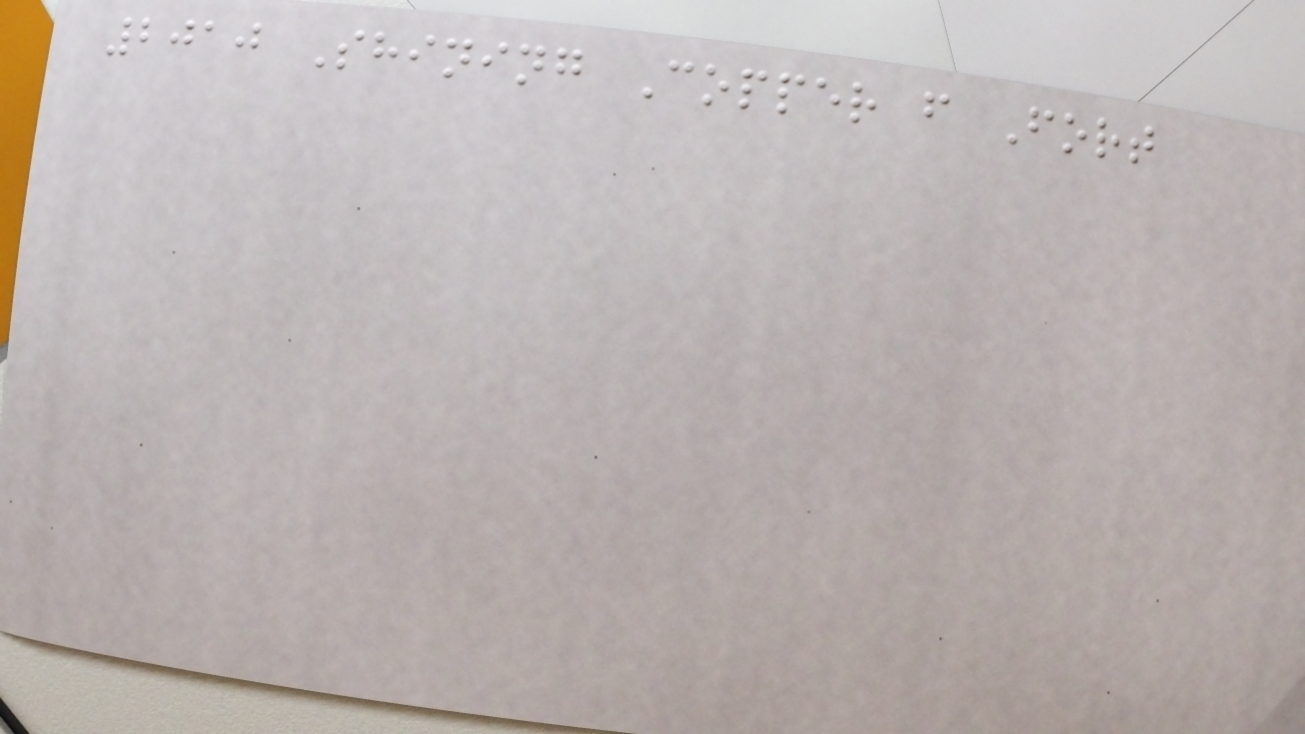2010 Shining Copper f Fort
